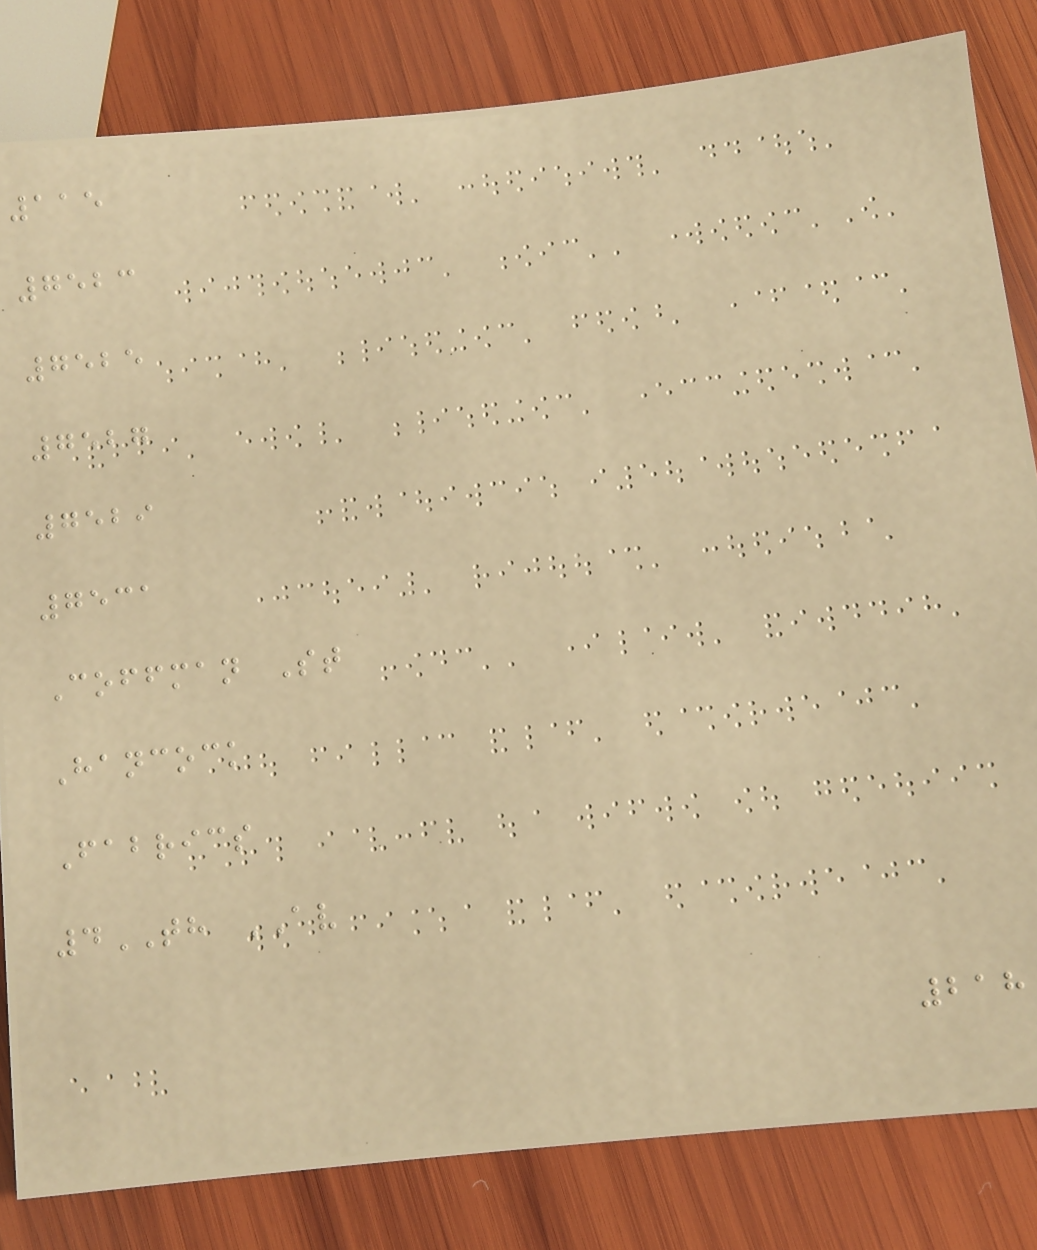115
7523
7525
7527
7529
7531
Coffman St
Hancock
Fabrics
4TH AV
218
